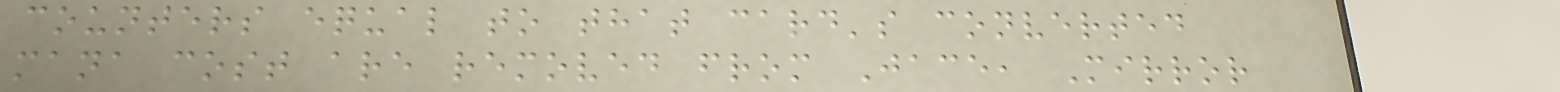counters equal to that card's converted
mana cost are removed from Jace, Mirror
